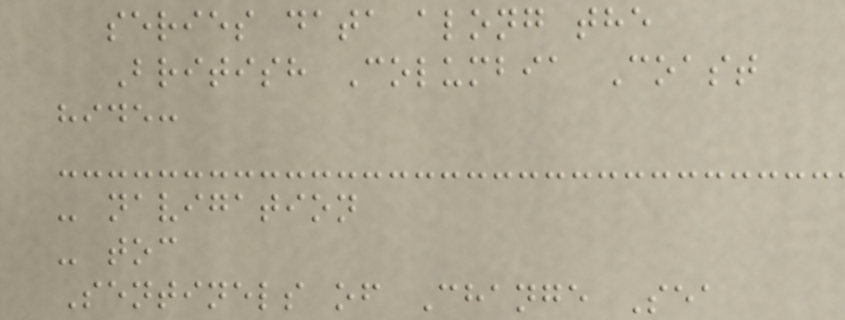series data along the
British Columbia Coast
hide:
- navigation
- toc
Sentinels of Change Sea
